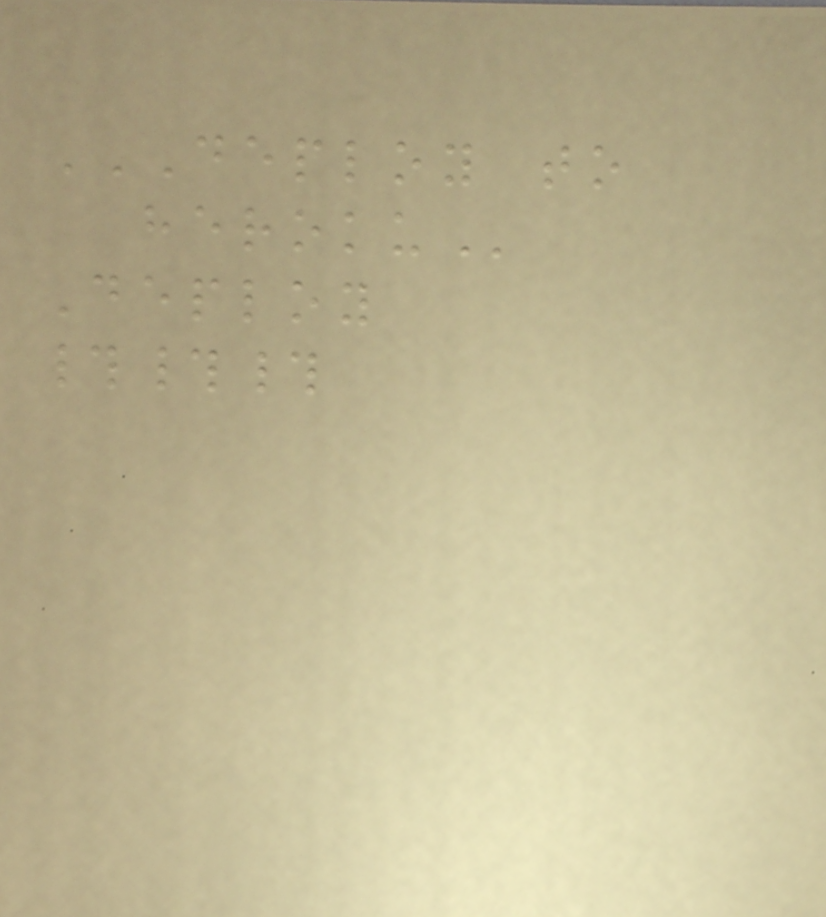DEPLOY TO
HEROKU
Deploy
###
